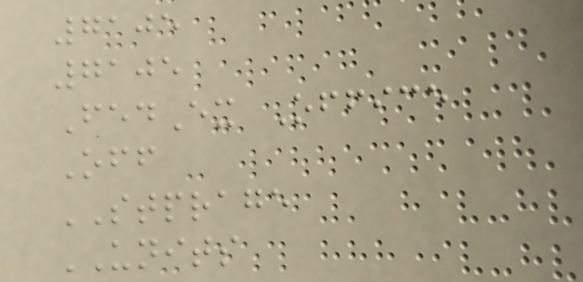7105
7105
FedEx Office
Off
STPRAGE
UNITS
